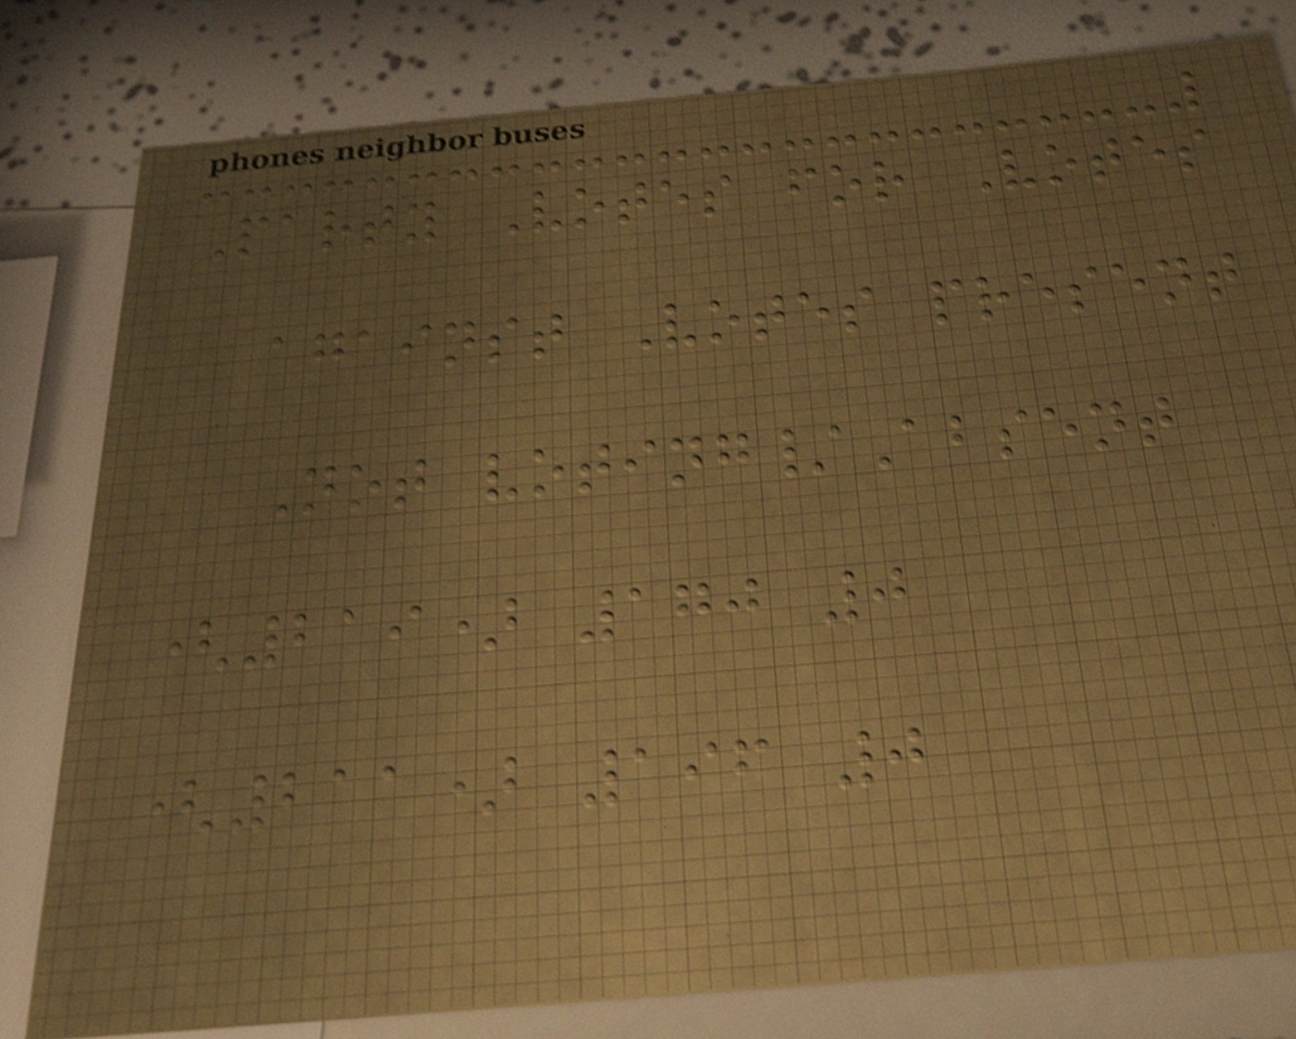Party Votes for Votes
against Votes present
Not voting/Absent
(219) 170 0
(211) 196 0
